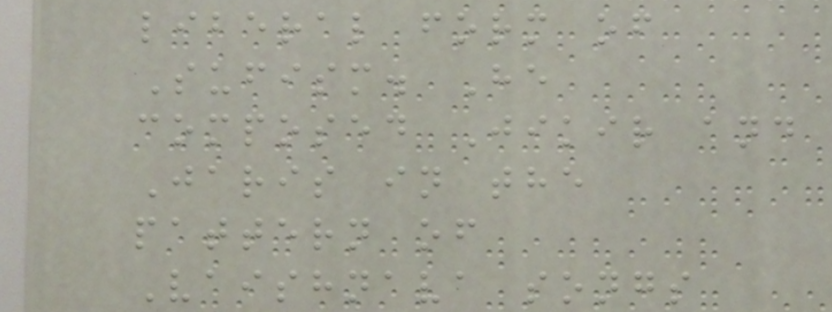liberal form of
Sufism. He
composed Jikir and
Jaris in the
pattern of
Vaishnava songs
